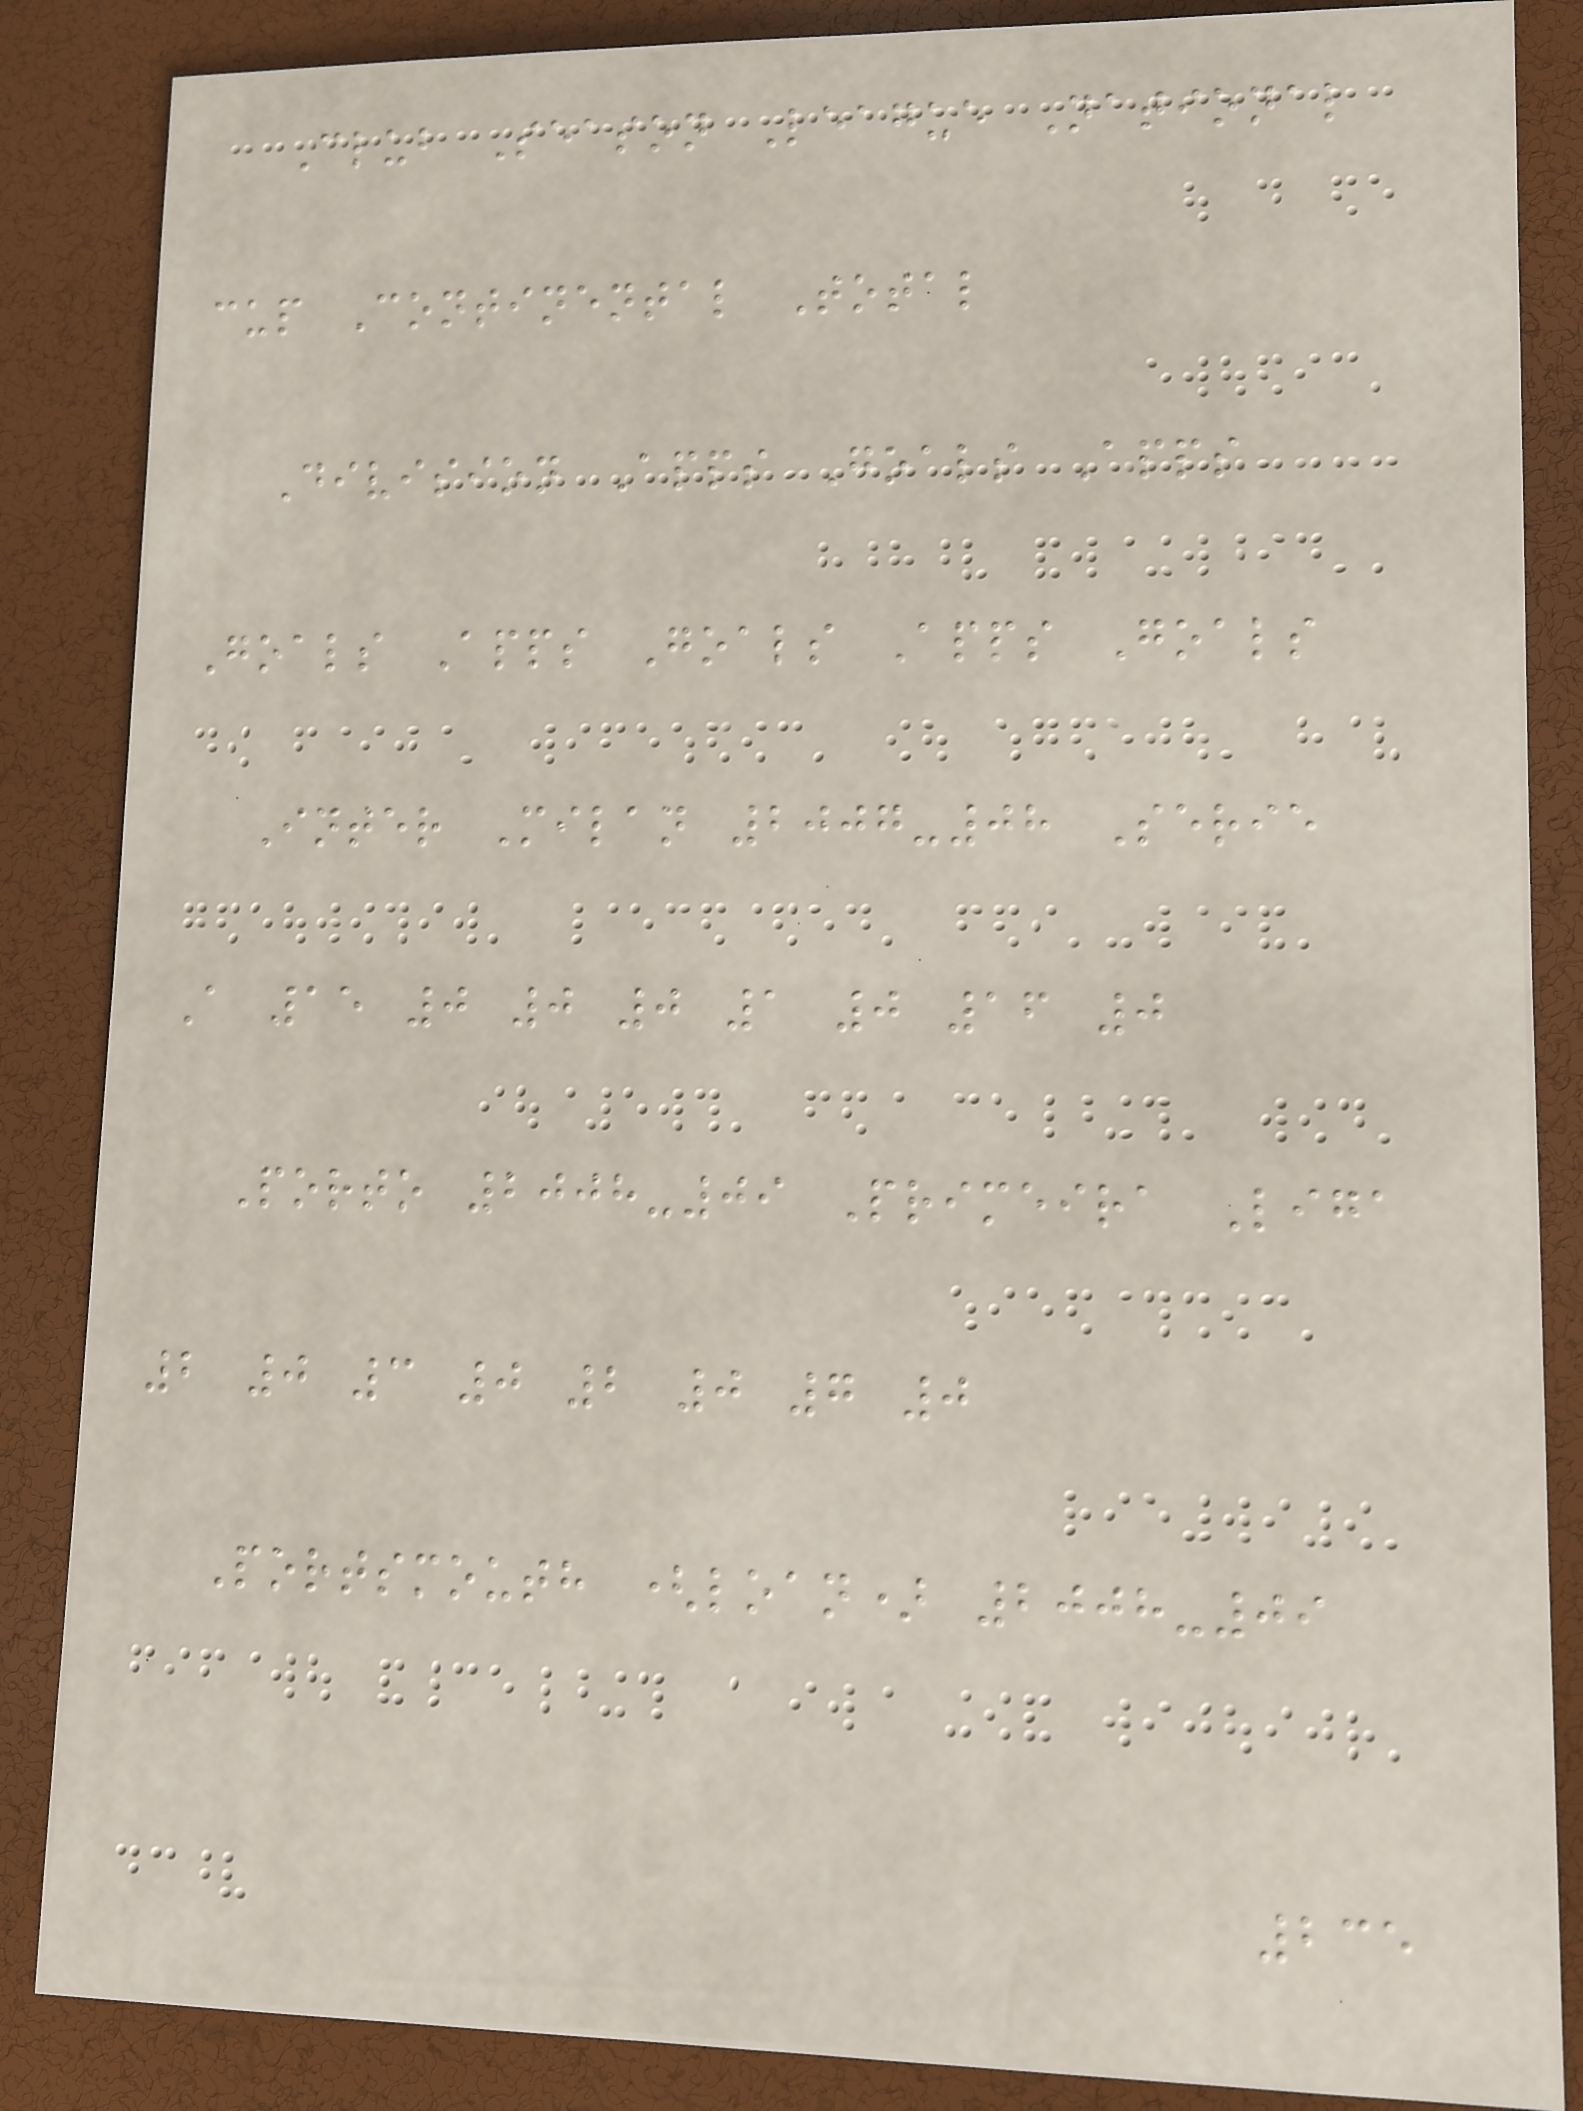Club Season League National
cup Continental Total
Division Apps Goals Apps
Goals Apps Goals Apps Goals
Inter Milan 2007-08 Serie
A 15 0 0 0 1 0 16 0
Porto 2008-09 Primeira Liga
2 0 3 0 2 0 7 0
Portsmouth (loan) 2008-09
235
